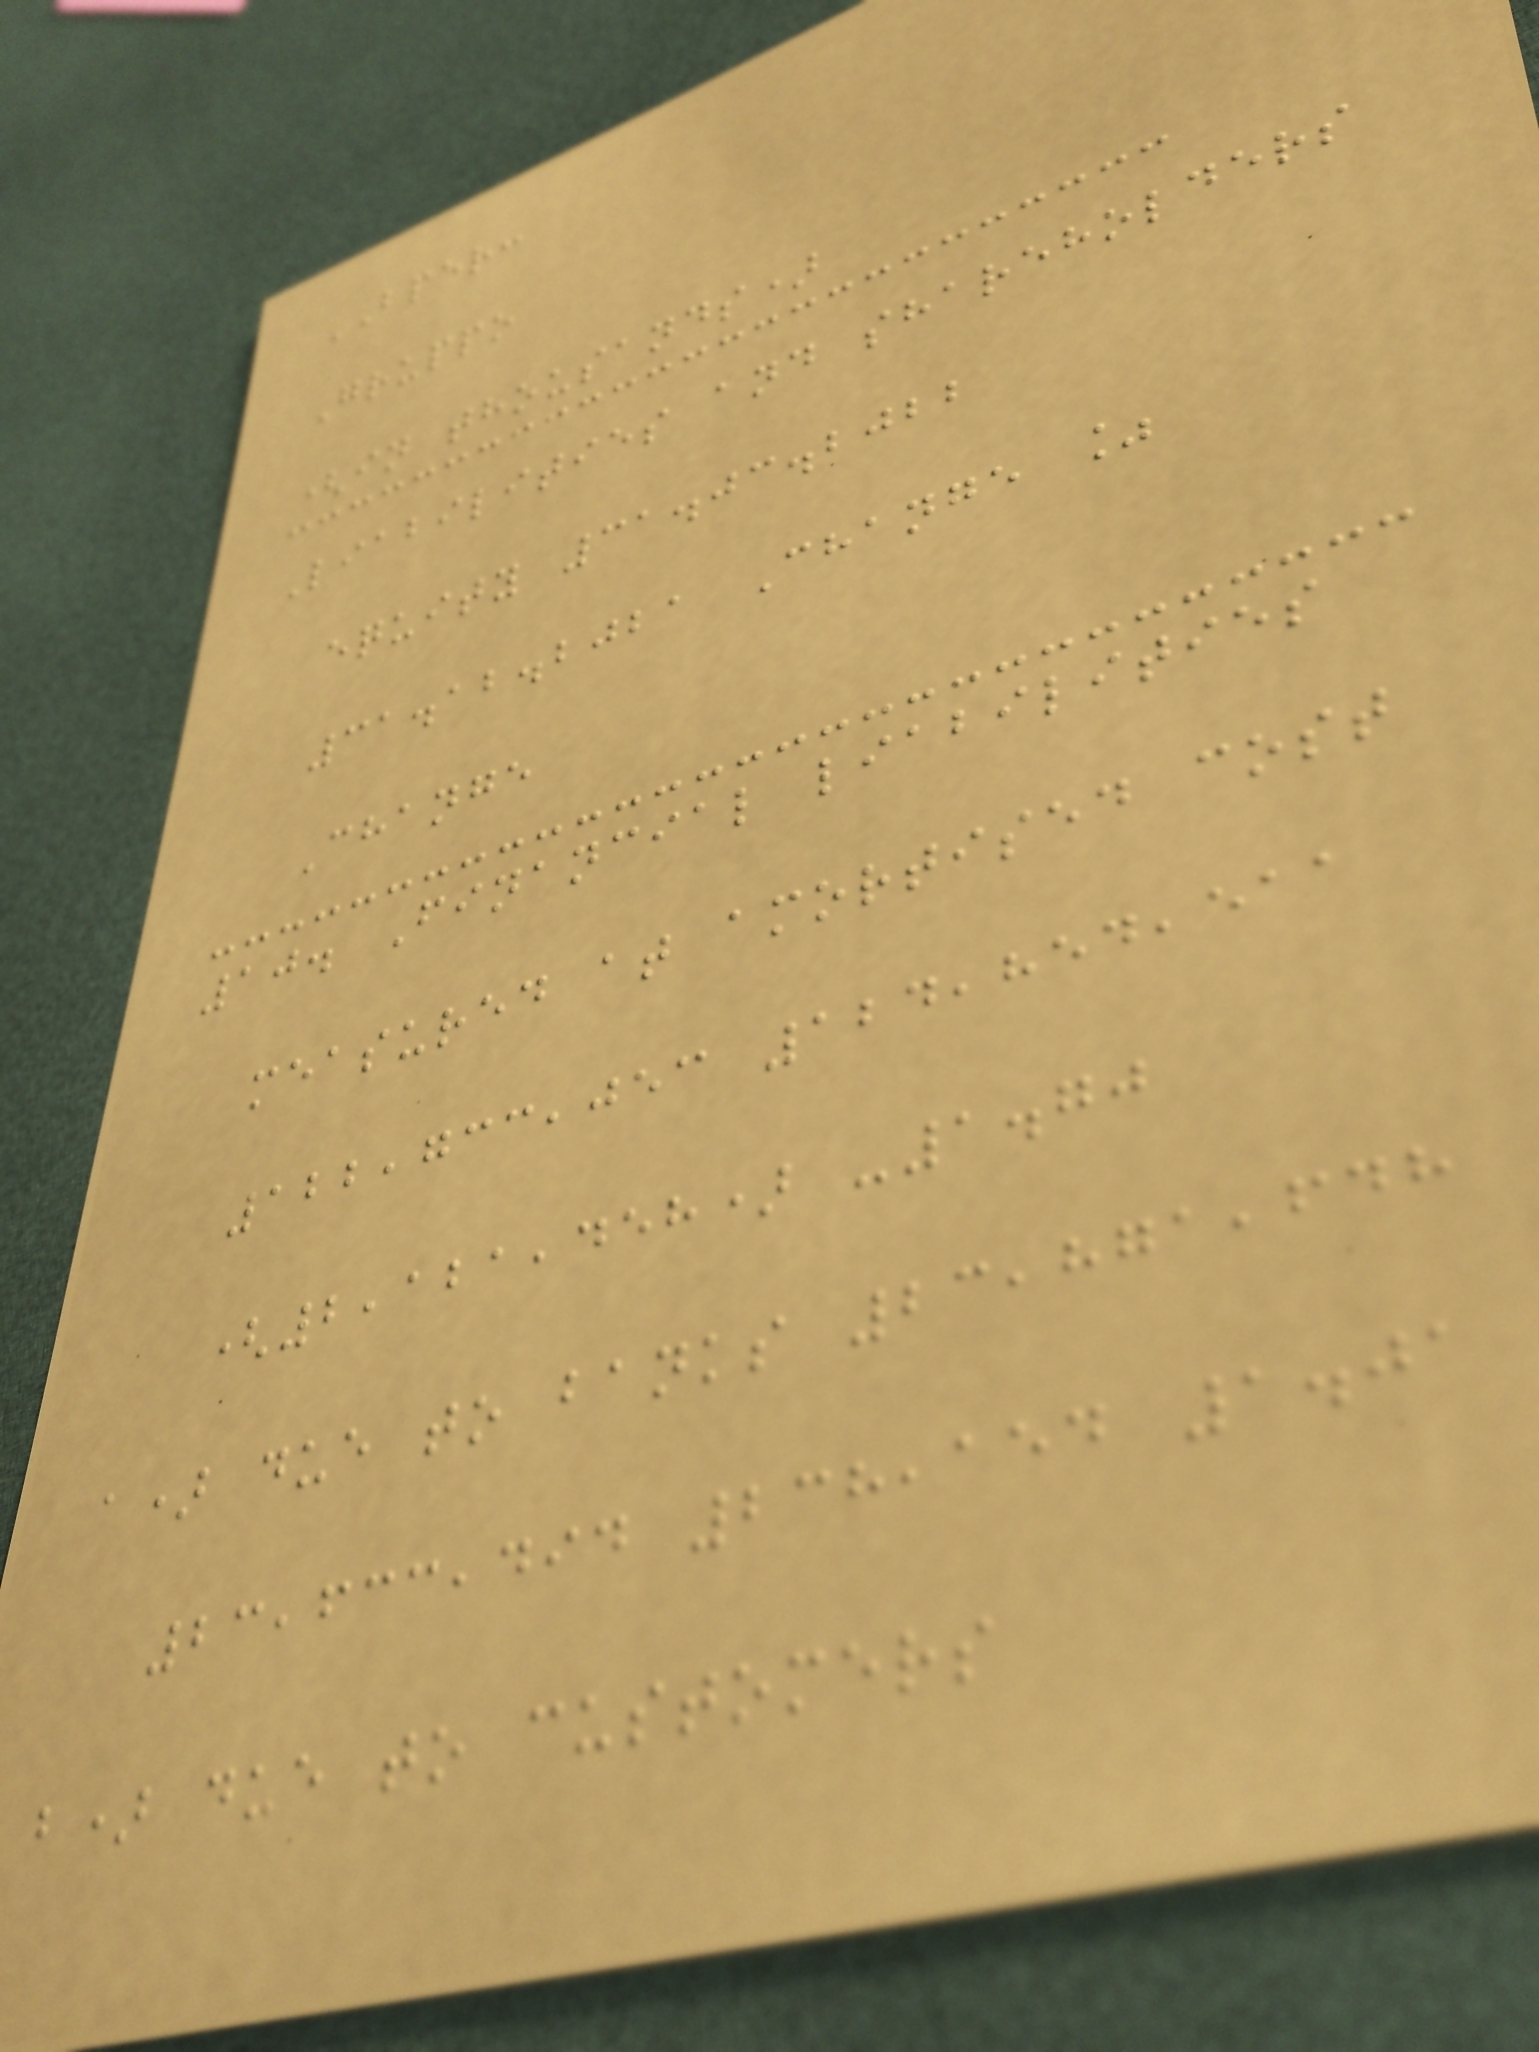BPER:
Gruppo
(in thousands)
Liabilities and shareholders
equity 31.03.2022
31.12.2021 Change %
Change
10. Financial liabilities
measured at amortised cost
122,733,053 124,854,511
(2,121,458) -1.70
a) due to banks 23,871,648
23,633,494 238,154 1.01
b) due to customers
